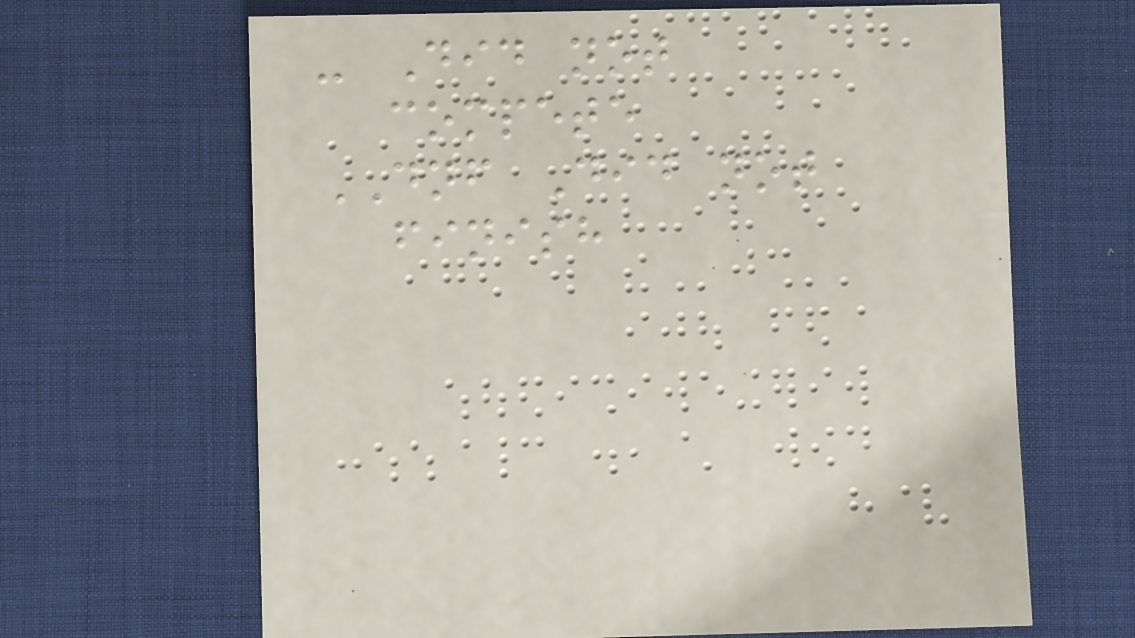- Did not
compete
DNF Did not
finish
